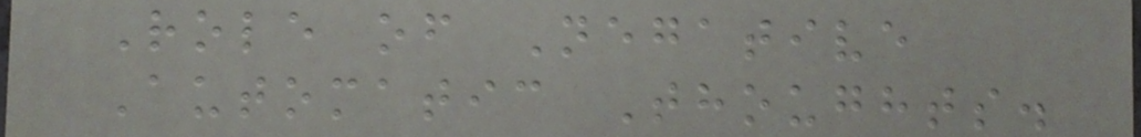Role of Negative
Automatic Thoughts.
